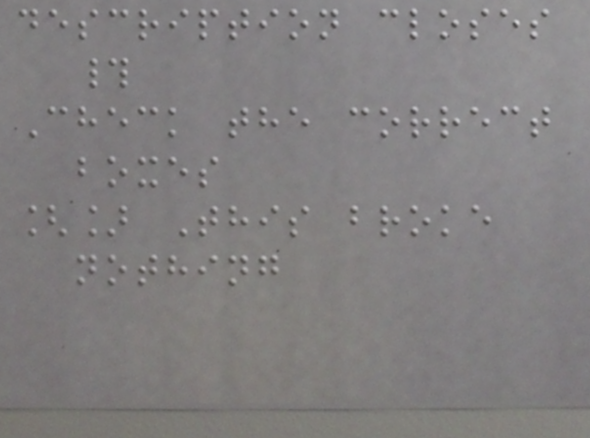description closes
#
Check the correct
boxes
[] This broke
nothing
